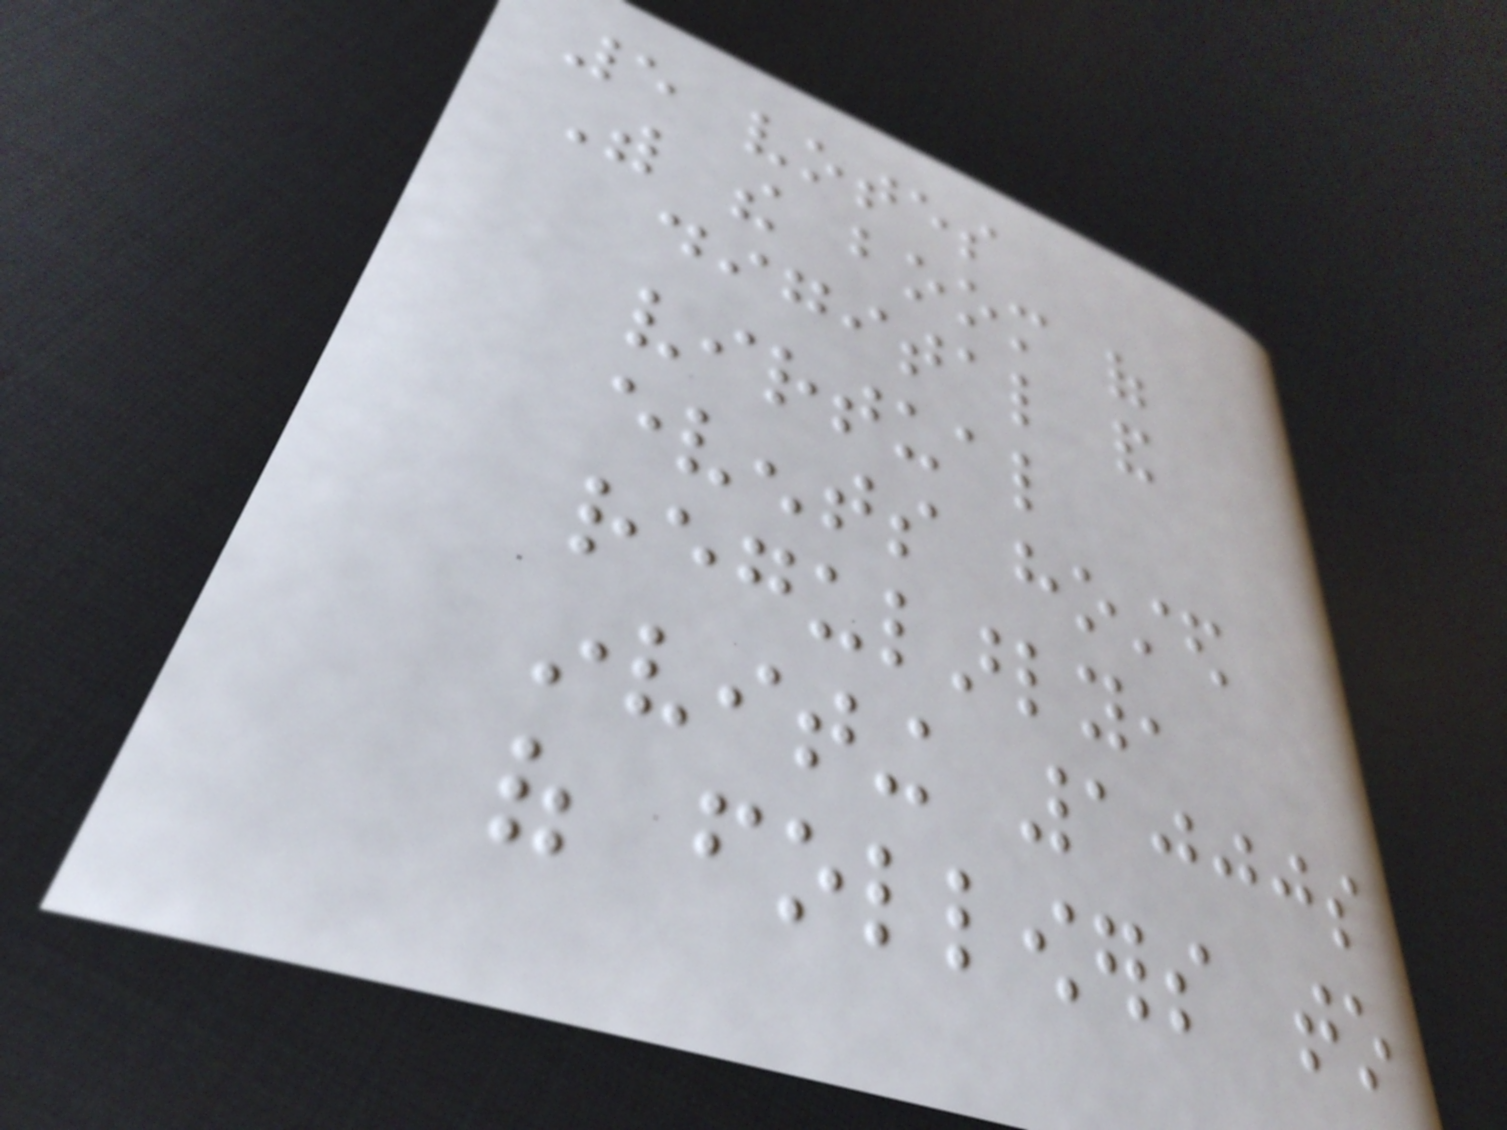5 votes
With the boom of
digital and
virtual
events hosted
regularly,
inviting 1000s
of followers to
